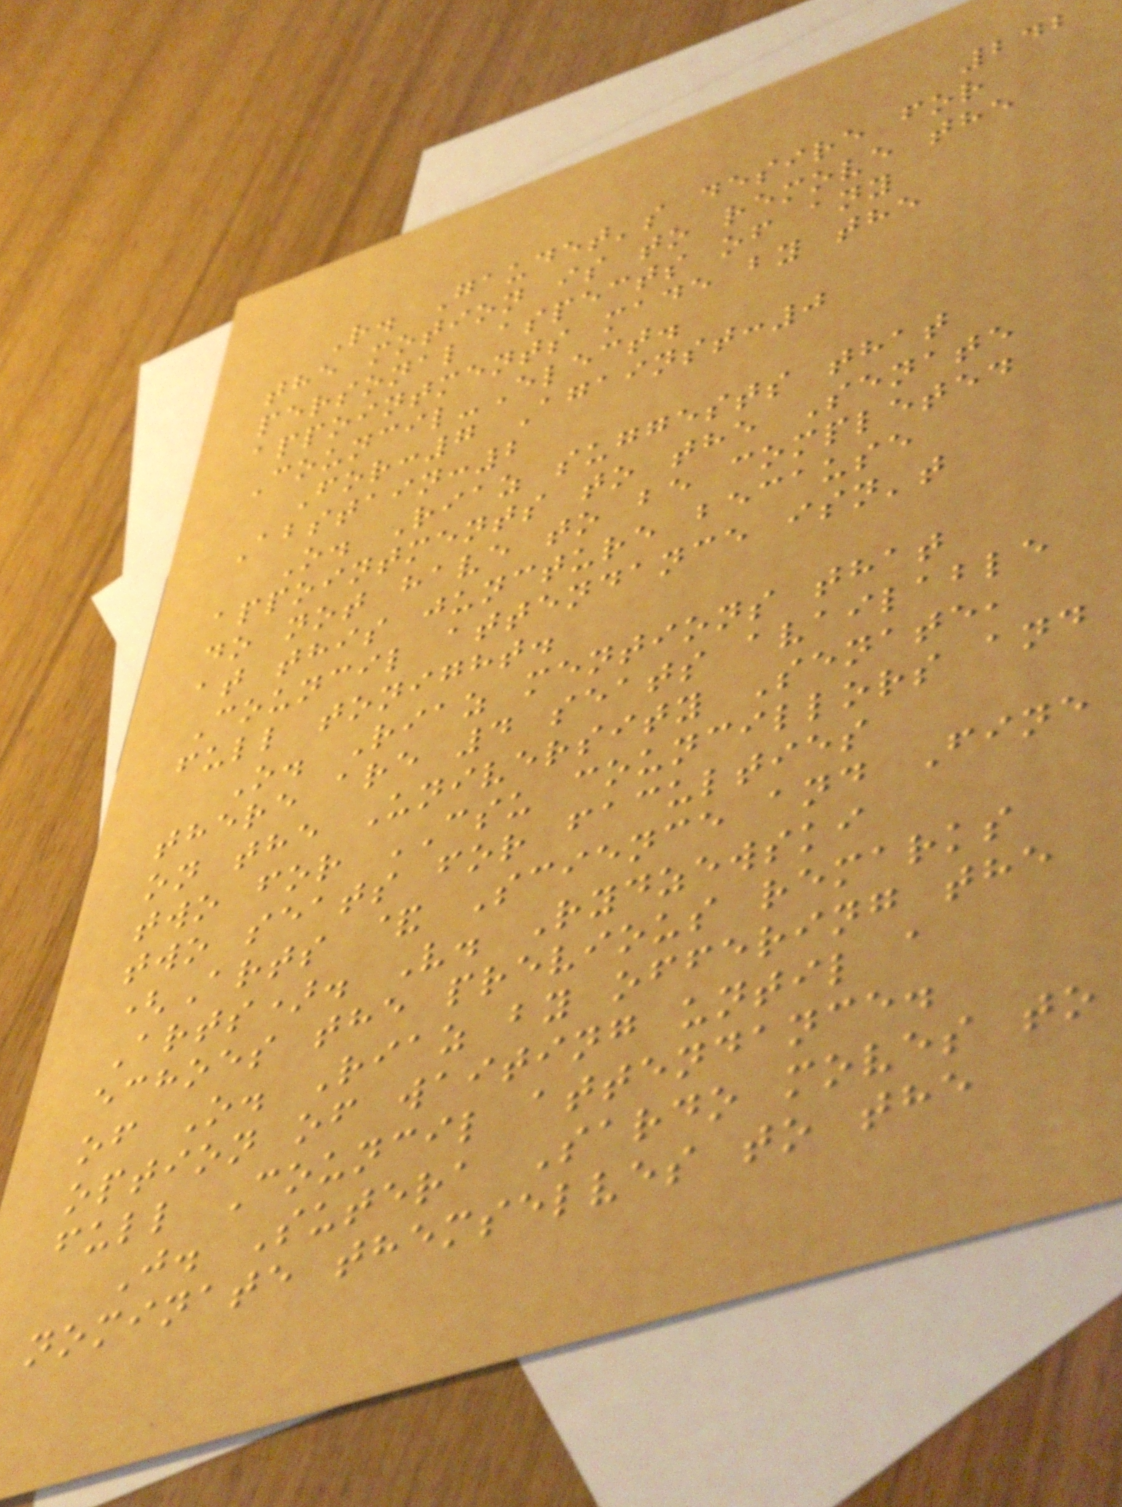242
R. Gaudet's desire for
the motion is to remove the
personal aspects of any
appointments made by the
Council-Elect.
For:7 Against:0
Abstain:2
O. Riaz suggests that
appointments to the Senate
do not have to be completed
at this juncture because
Council attendance isn't
full tonight.
O. Riaz mentions that
there are 4 seats available
on the University Senate,
two for CSU councillors and
two seats for faculties
(Arts & Science and Fine
Arts). V. Rydzewski
echoes the previous remarks
of O. Riaz by offering the
option of waiting until a
full Council attendance.
J. Sutera Sardo moves to
nominate themselves to the
